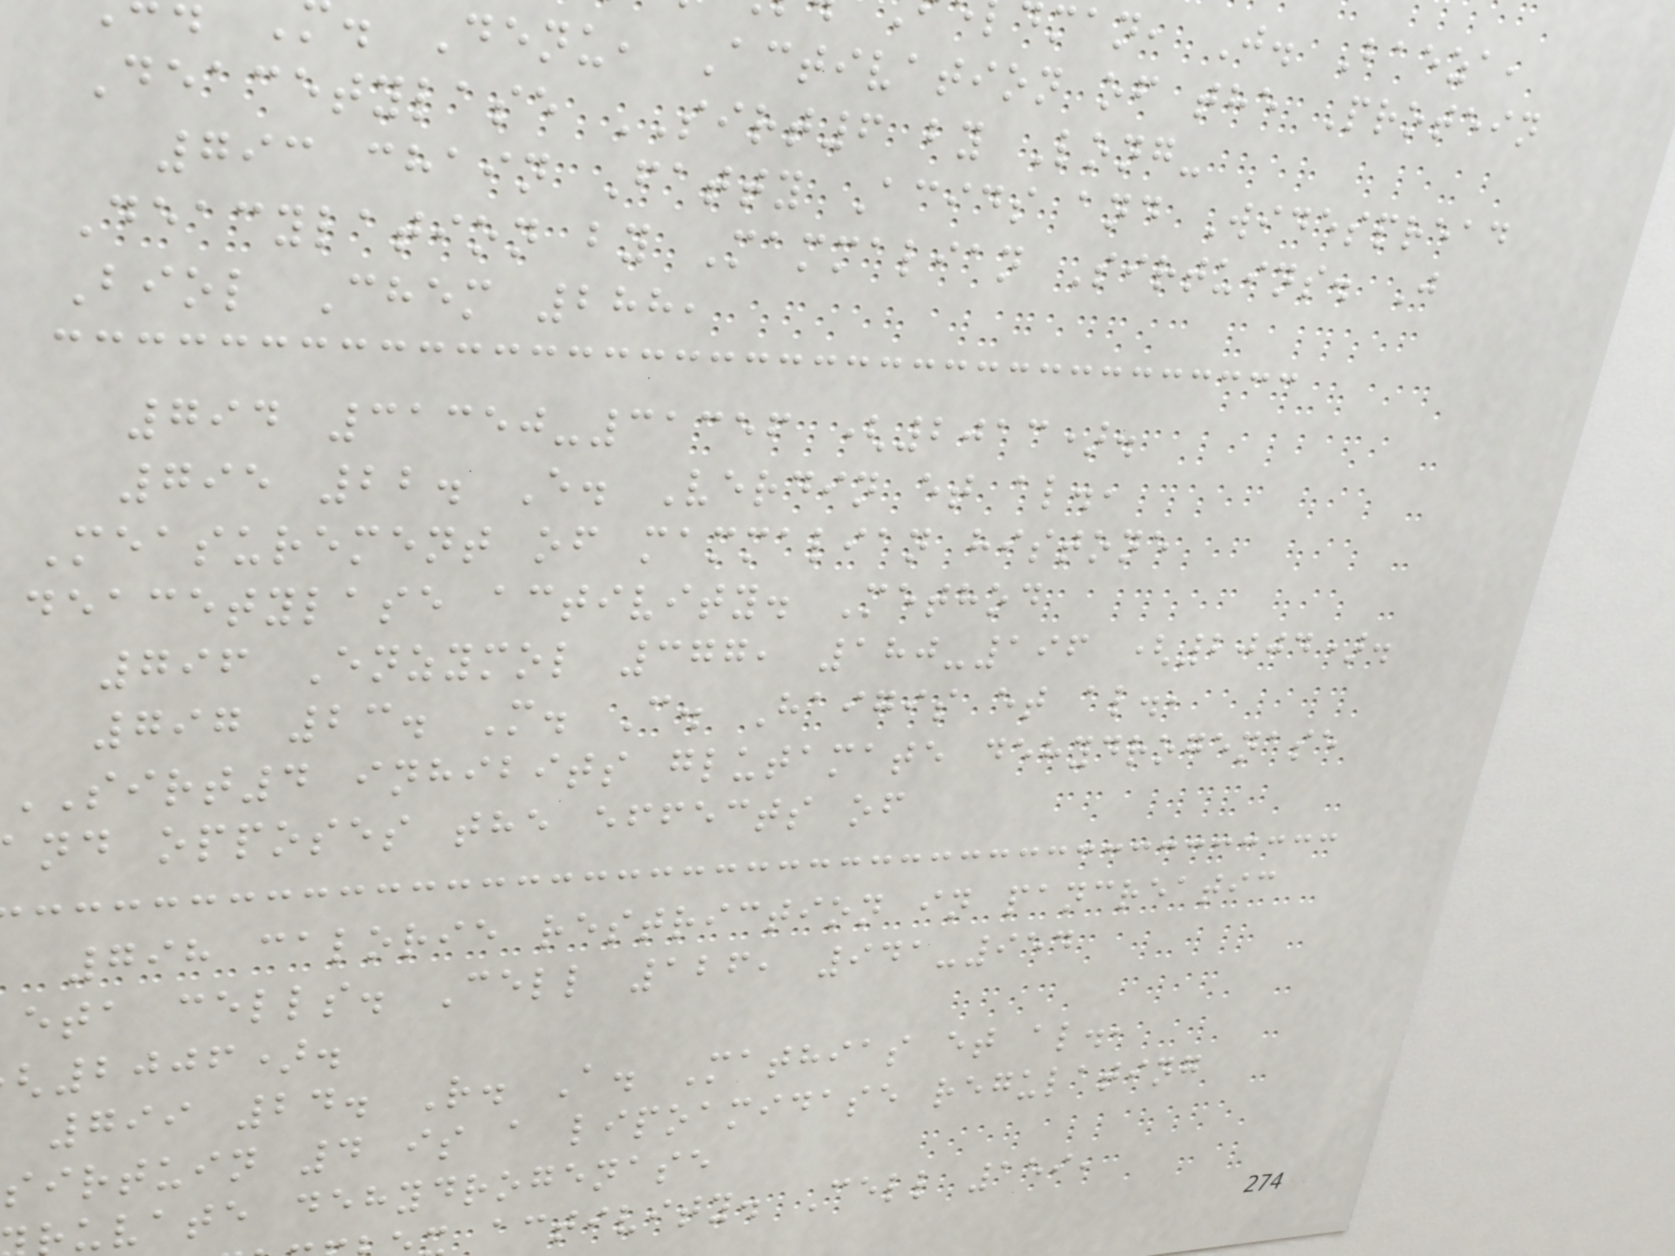dman, J. Baeza,
. Denu, Activation of the Protein
Deacetylase SIRT6 by Long-
793 chain Fatty Acids and Widespread
Deacylation by Mammalian Sirtuins. J
Biol Chem 288,
794 31350-31356 (2013).
795 22. E. Verdin et al.,
Measurement of mammalian histone
deacetylase activity. Method
796 Enzymol 377, 180-196 (2004).
797 23. M. C. Haigis et al.,
SIRT4 inhibits glutamate dehydrogenase
nd opposes the effects of
798 calorie restriction in pancreatic
eta cells. Cell 126, 941-954
2006).
799 24. R. A. Mathias et al.,
sirtuin 4 is a lipoamidase regulating
uvate dehydrogenase
activity. Cell 159,
